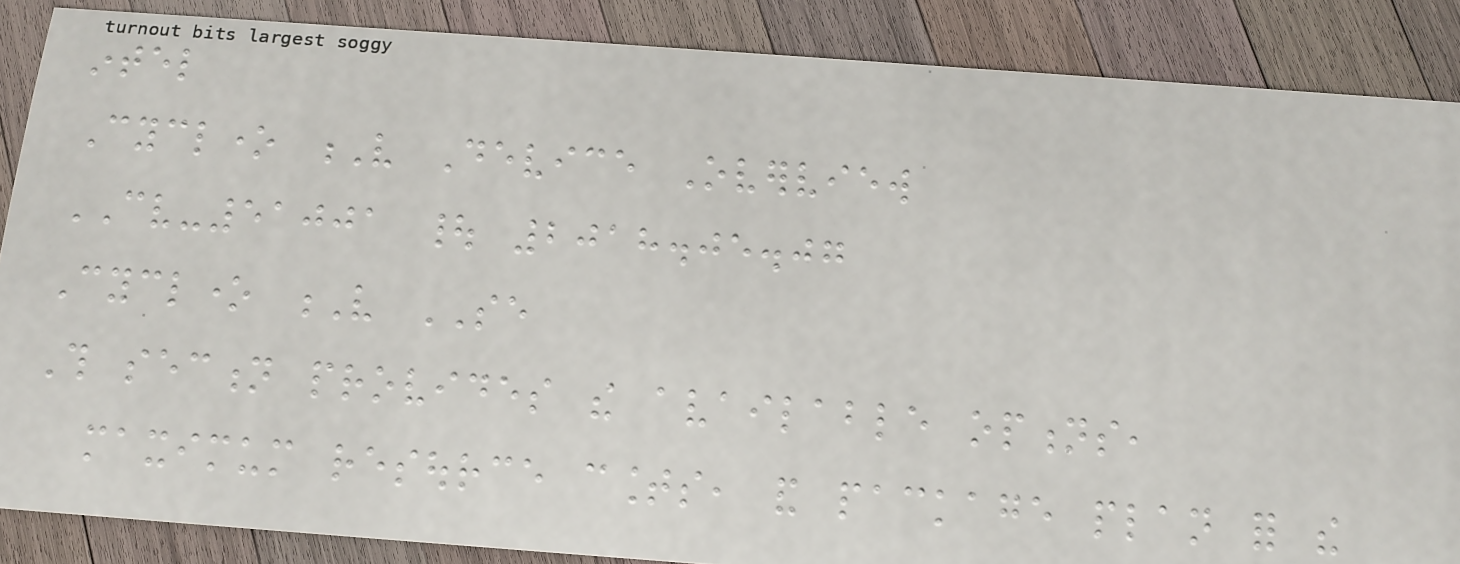intel
Cyclone V Device Overview
CV-51001 | 2018.05.07
Cyclone V SE
This section provides the available options,
maximum resource counts, and package plan for the
